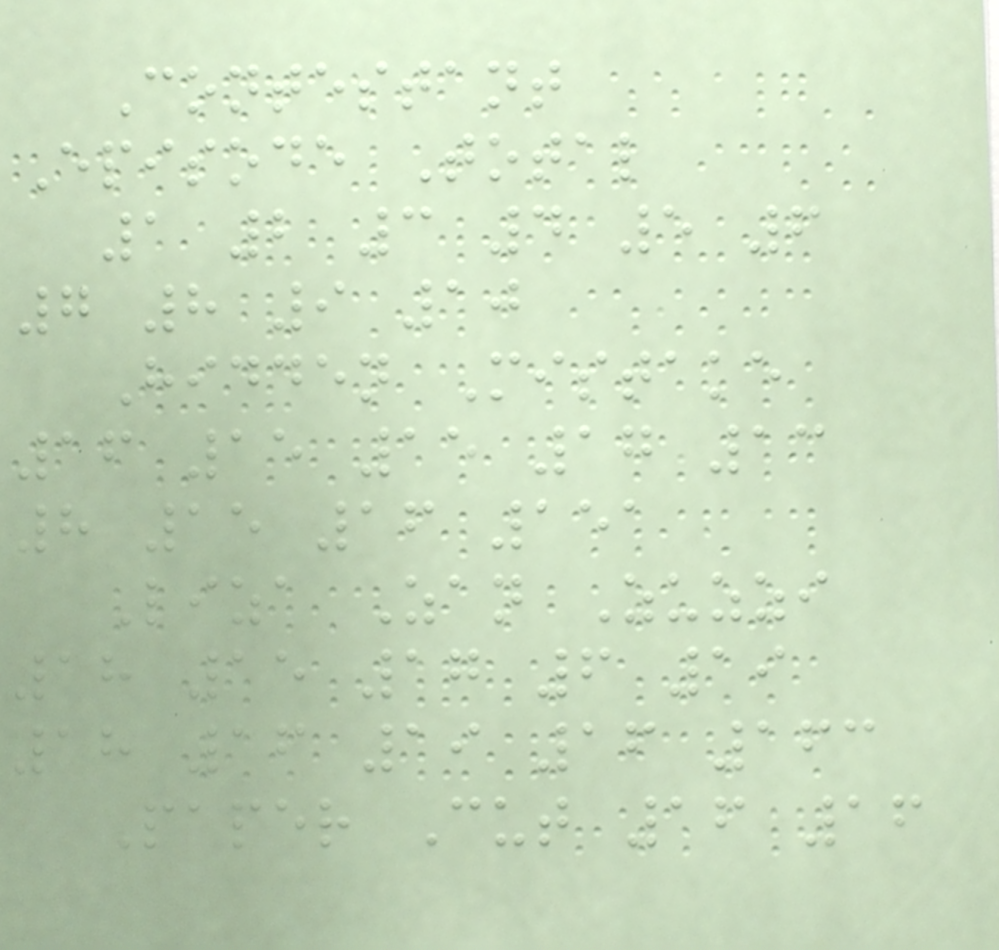Contestant
Episode Total
1 2 3 4 5 6
7 8 9 10
Hidden Mistake
16 15 15 17 13
8 15 16 151
Liza Zan Zuzzi
18 15 17 6 19
18 16 19 16 163
Paper Cut 16 16
